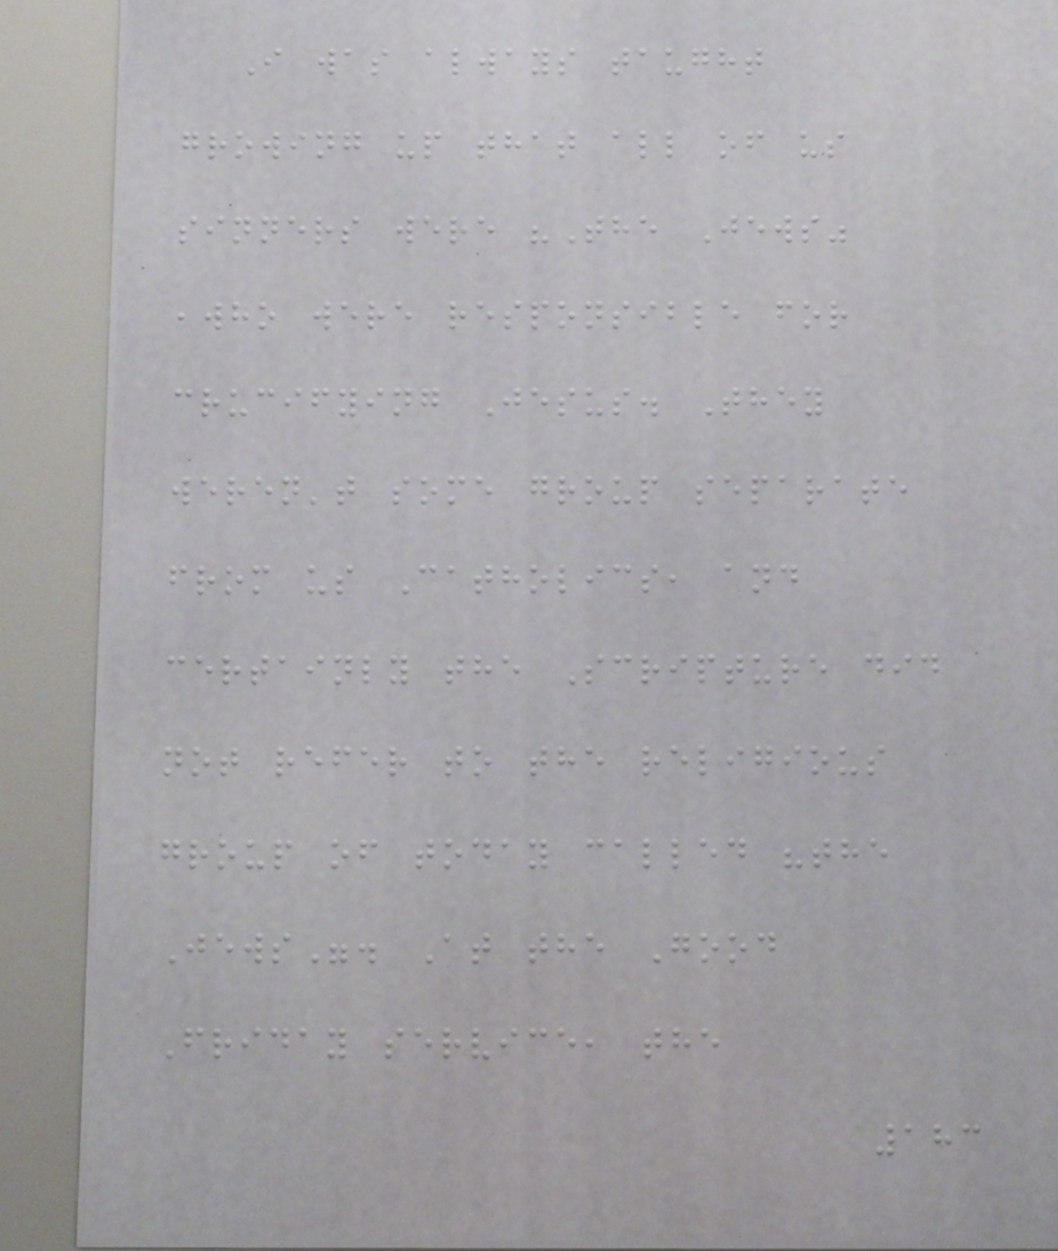I was always taught
growing up that all of us
sinners were "The Jews"
,who were responsible for
crucifying Jesus. They
weren't some group separate
from us Catholics, and
certainly the Scripture did
not refer to the religious
group of today called "the
Jews". At the Good
Friday service, the
183
